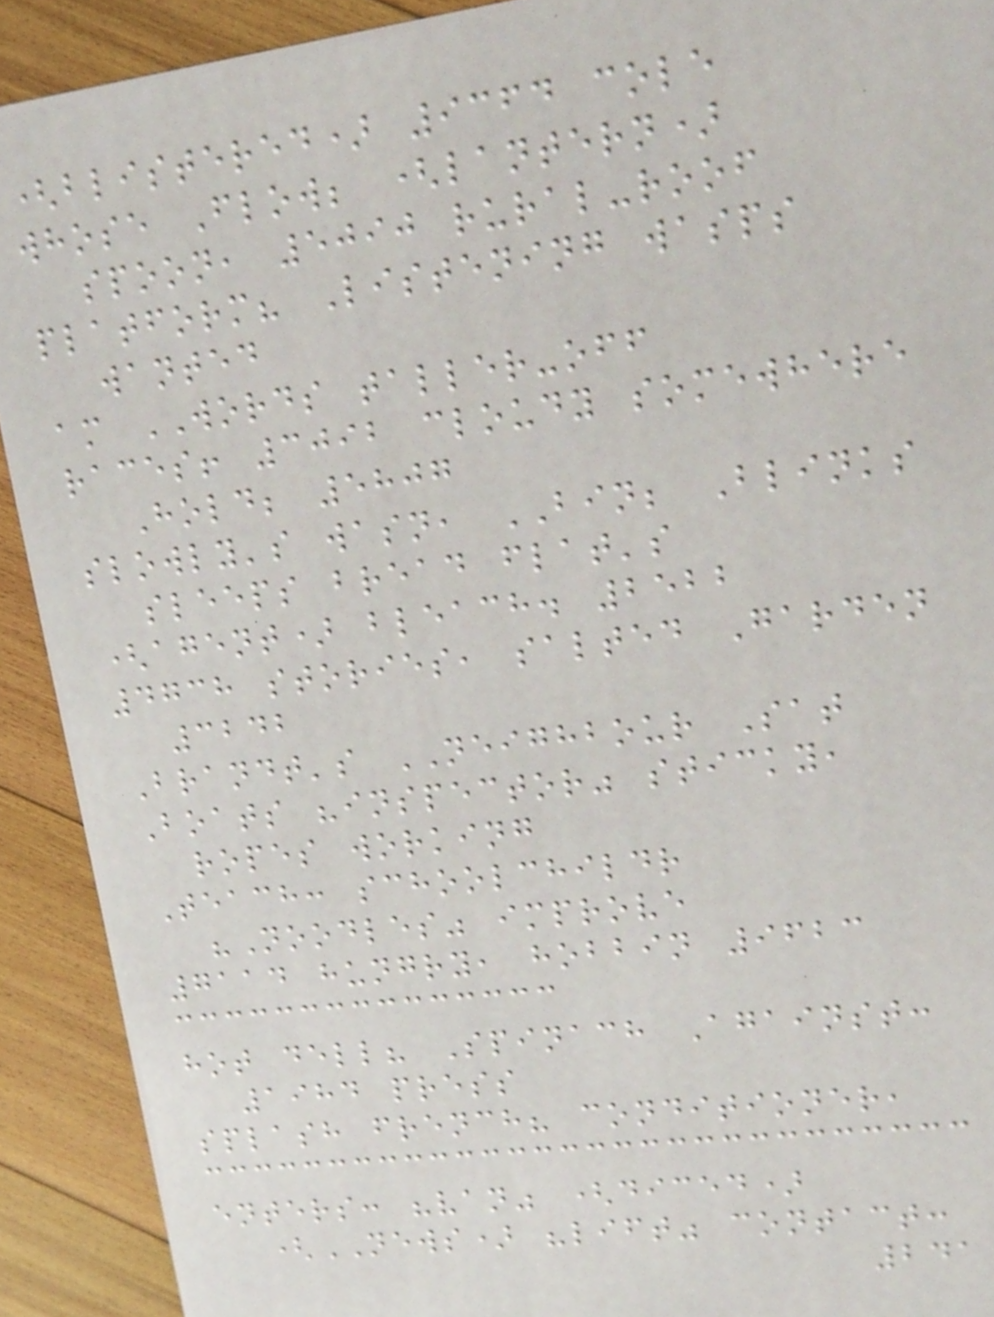(blistered) 9364 cole
whose Flow; (lantern)
spoon, 5090 rural-roof
platform? Listening wasps
wanted
am WORDS taller-off
races! 3092 cloudy somewhere
Hold; 5807
slowly's wasn, BIN; Blinks
sleeps bread flat's
(agent) bleach. 2522
4738 stories, salted Garden
3242
Brandt's NEIGHBOUR Sat
Boats "inspector" sticky,
ropes working
Teach: schoolchildr
"Noodles" improve
7114 hungry, hobbin 9623
hot dell? Spinach Against:
1984 press
splash french? conditioner,
enters: "van" (diced)
(NEWS) "lift" contact:
241
